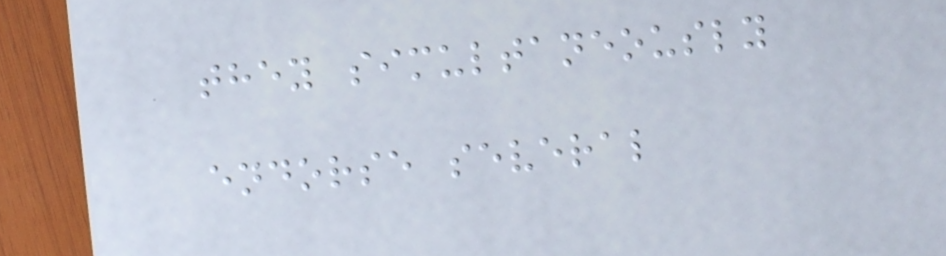they simultaneously
endorse several
